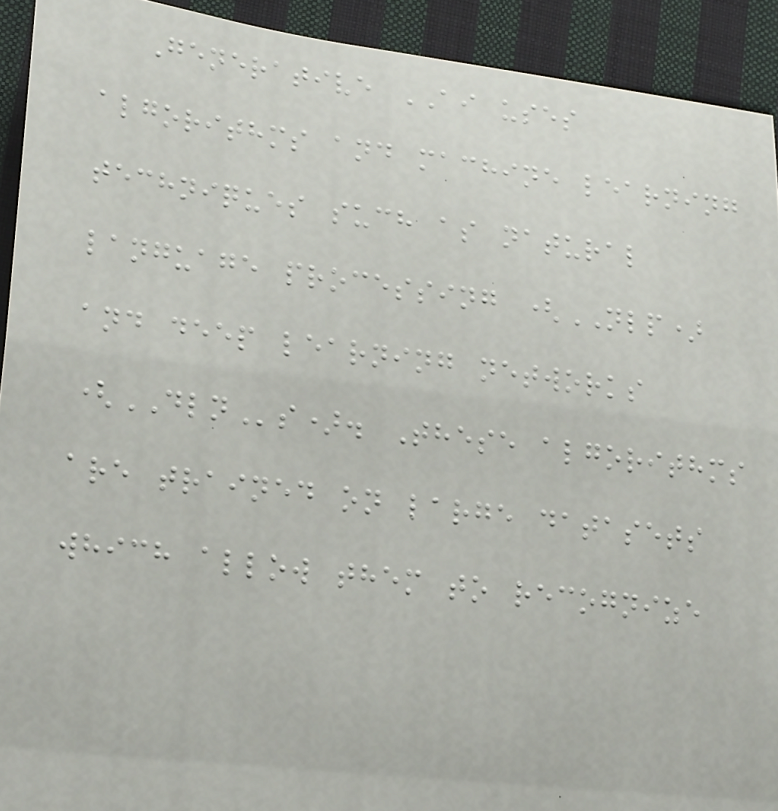Generative AI uses
algorithms and machine learning
techniques such as natural
language processing (NLP)
and deep learning networks
(DLNs). These algorithms
are trained on large datasets
which allow them to recognize
